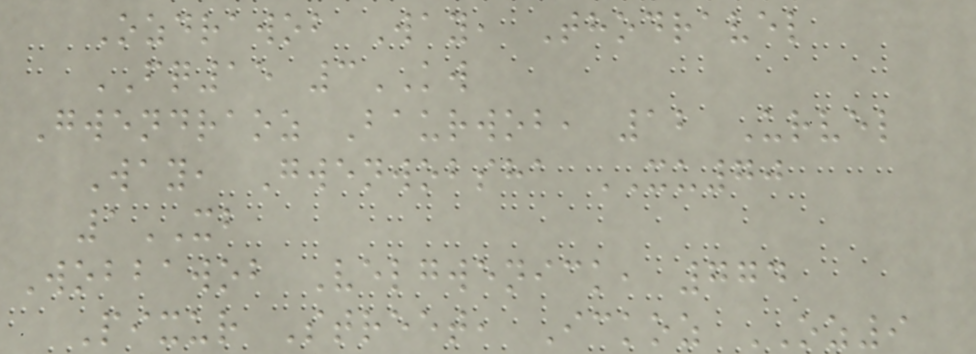Ozdrawob Way, Thodravel
FQ15 3KW
Gwendraoz Baurwob, 12 Urvel
Way, Gwenwobsha XU70
1XB
Wobbawob Velgwenick, 774
Pixur Street, Ickoz OZ9
